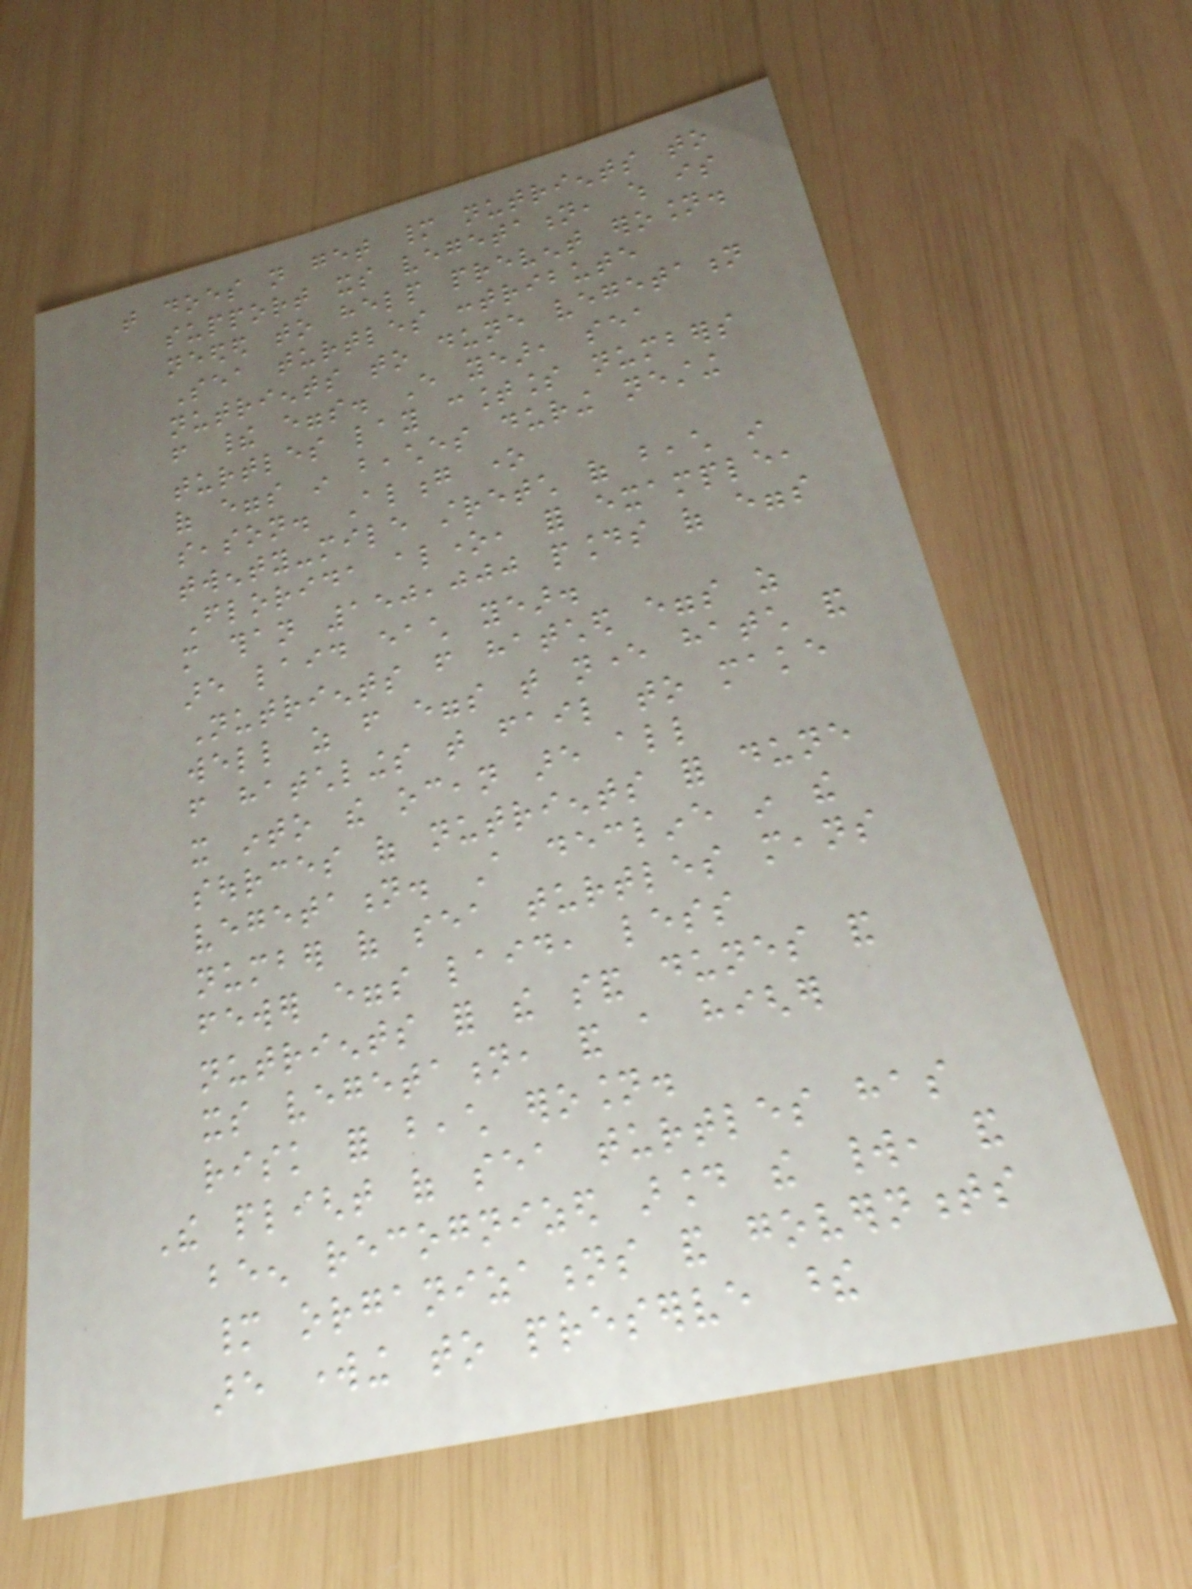that does not get many nutrients to
support its vegetation, which is
needed to help prevent erosion.
Sea turtles contribute
nutrients to dune vegetation
from their eggs. Every year, sea
turtles lay countless numbers
of eggs in beaches during nesting
season. Along one
twenty-mile stretch of beach in
Florida alone, for example,
more than 150,000 pounds of eggs
are laid each year.
Nutrients from hatched eggs as
well as from eggs that never hatch and
from hatchlings that fail to make
it into the ocean are all
sources of nutrients for dune
vegetation. A decline in the
number of sea turtles means
fewer eggs laid, less
nutrients for the sand dunes and
its vegetation, and a higher
risk for beach erosion.
The plight of sea turtles has
been recognized around the world, and
many organizations and governments
are working to preserve these
